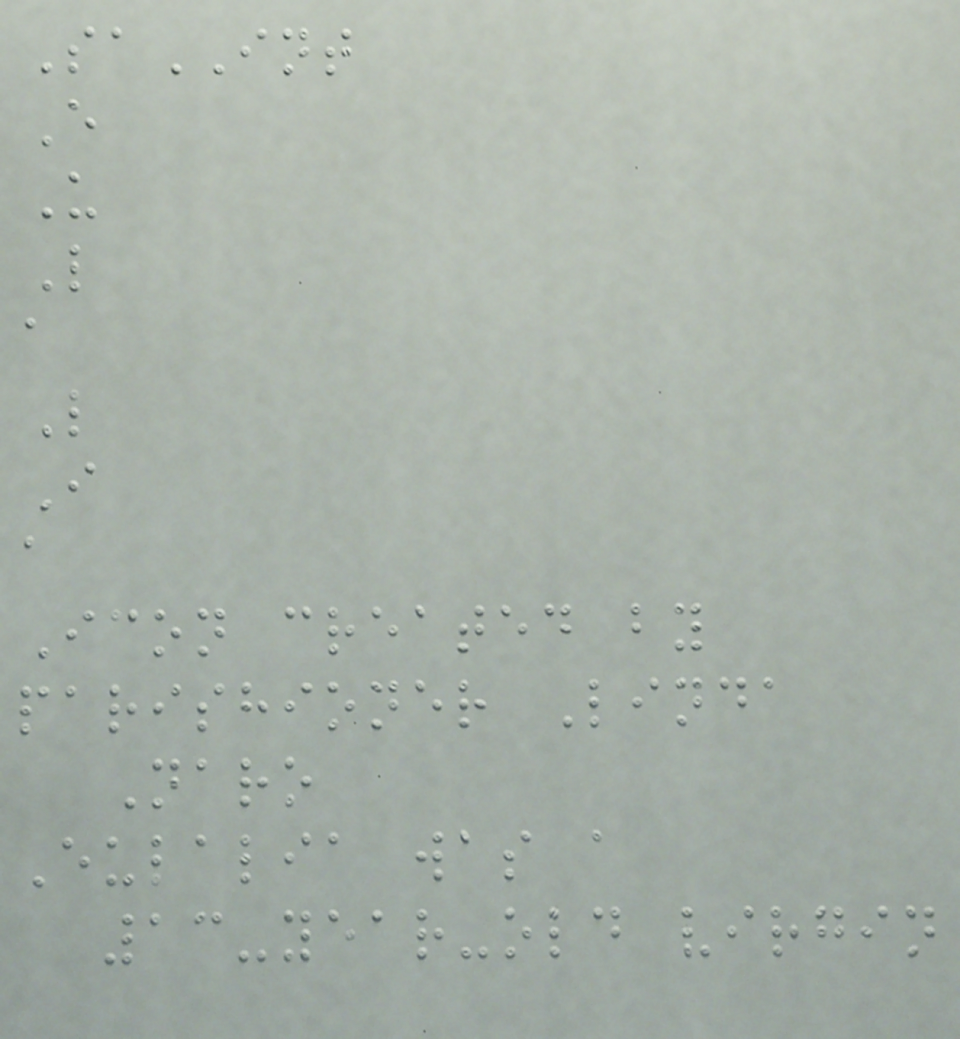SaINT
E
U
L
a
L
I
a
Icon created by
parishioner Linda
Naro
Eulalia was a
13-year-old virgin
